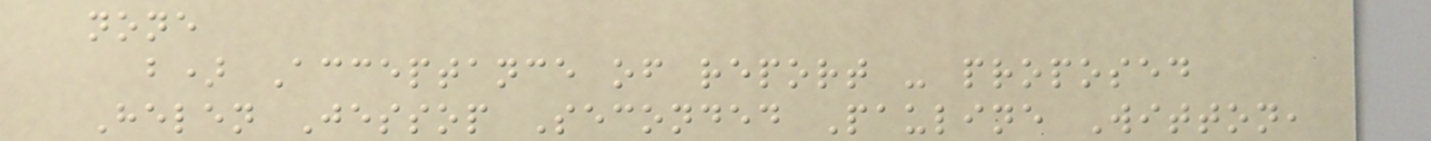none
b) Acceptance of report - proposed
Helen Jessop Seconded Pauline Witton,
